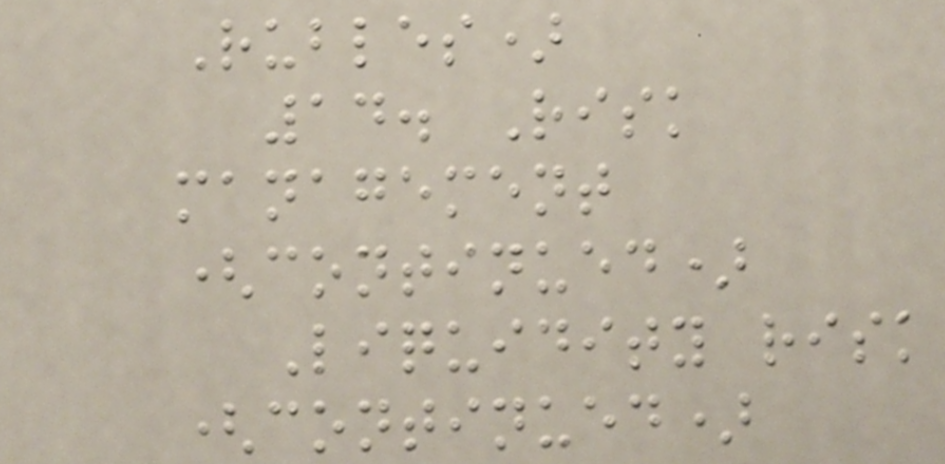Rubles)
14. Risk
management
(continued)
Liquidity risk
(continued)
